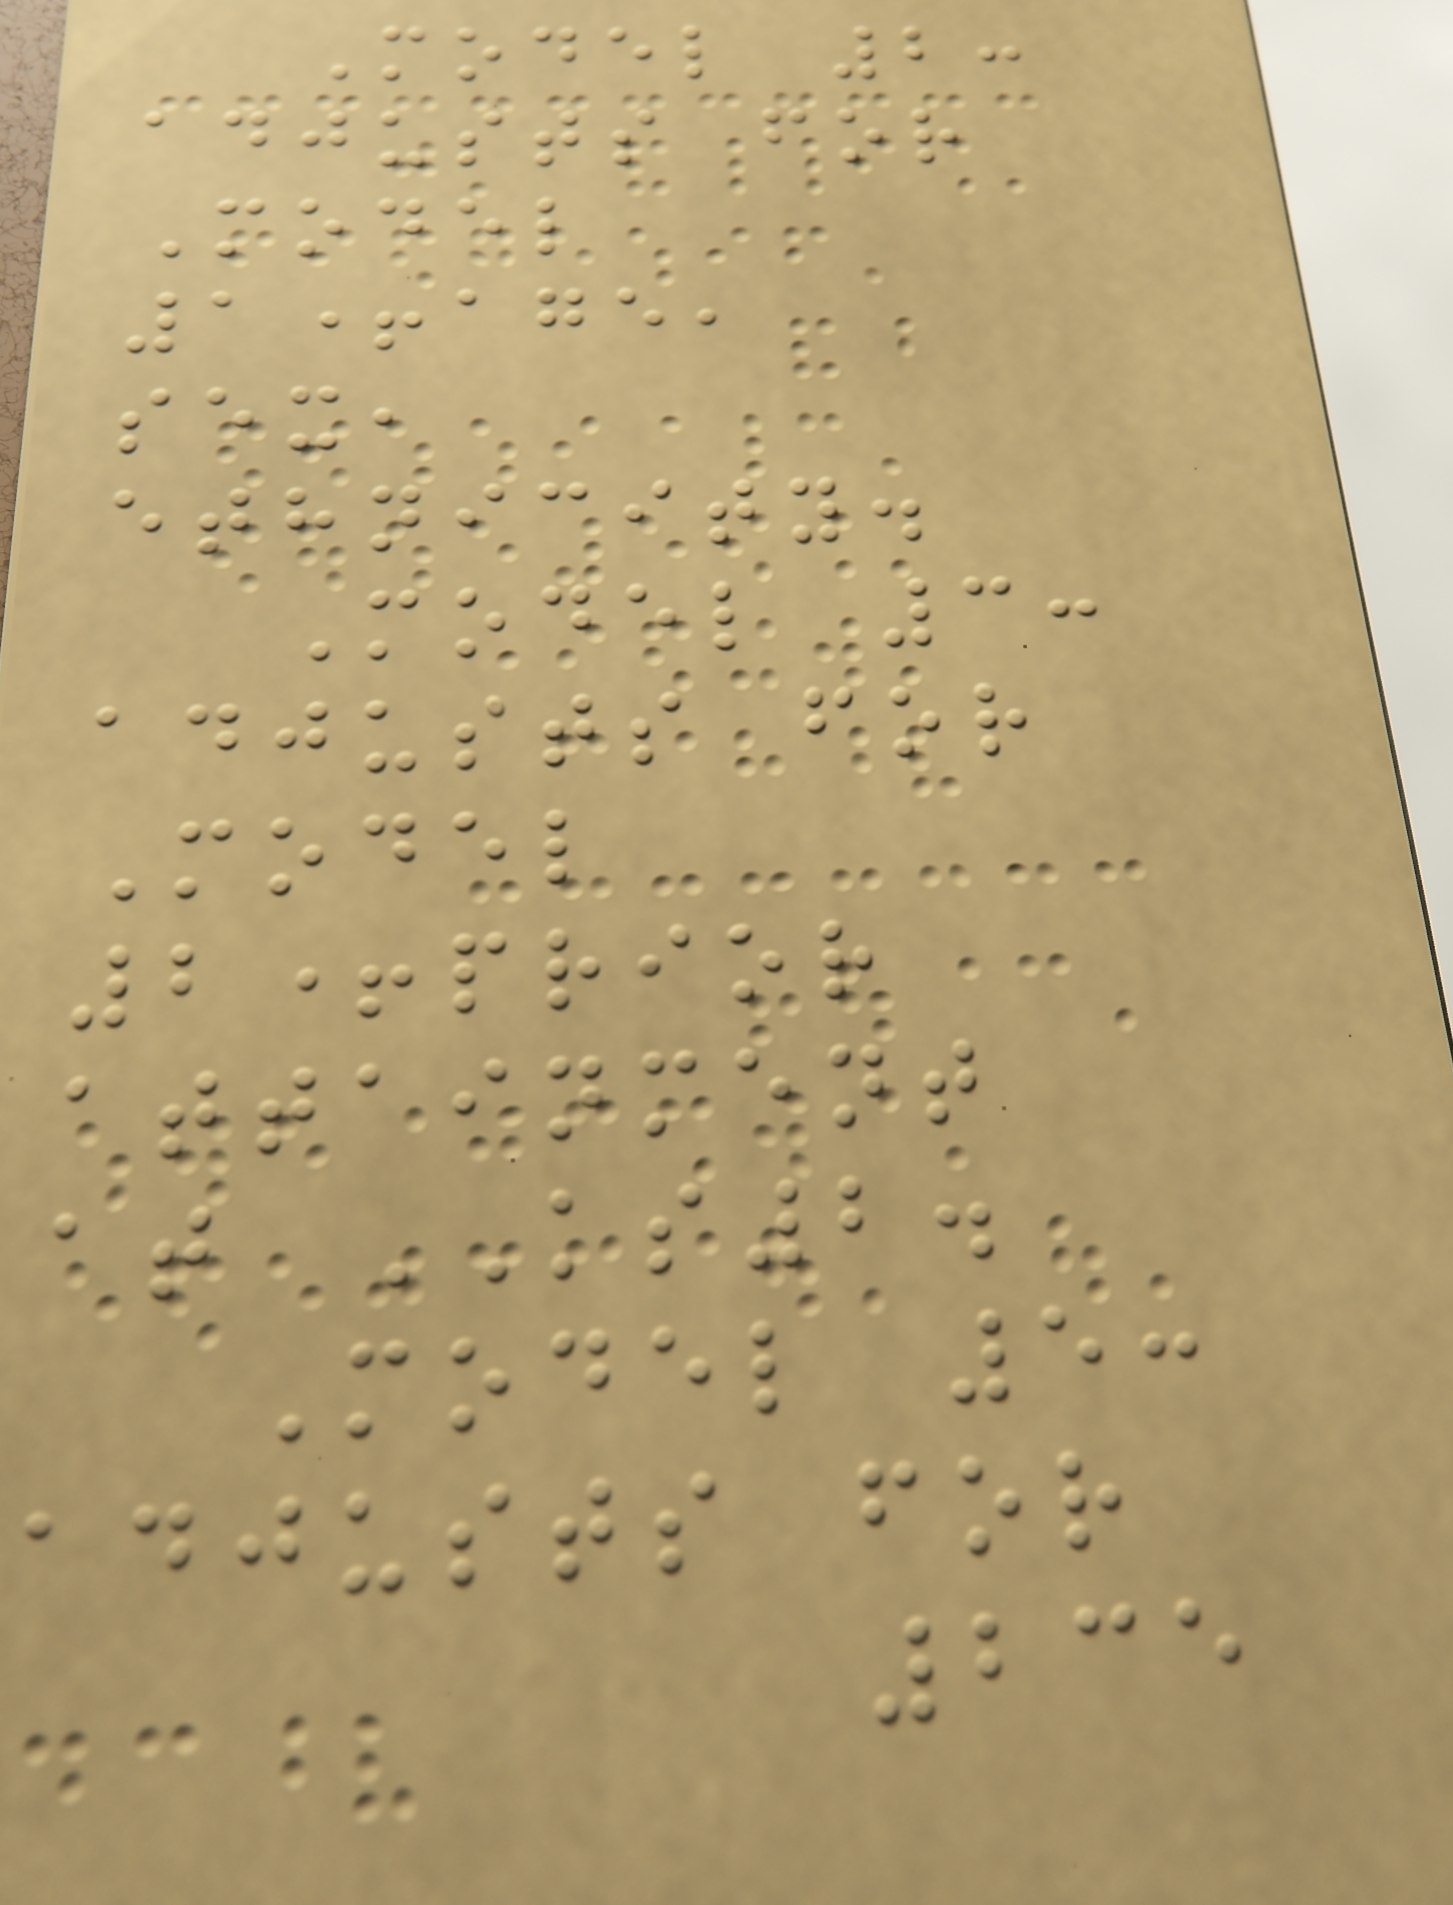Model 2:
adjusts for
Model
1+age,
sex,
ethnicity.
Model 3:
adjusts for
Model
2+prior
attainment
at KS2.
Model 5:
adjusts for
235
